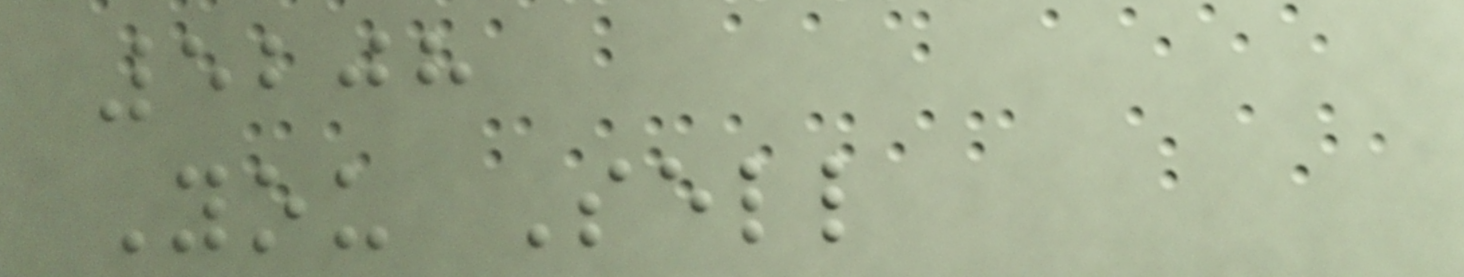5208
You Sell
